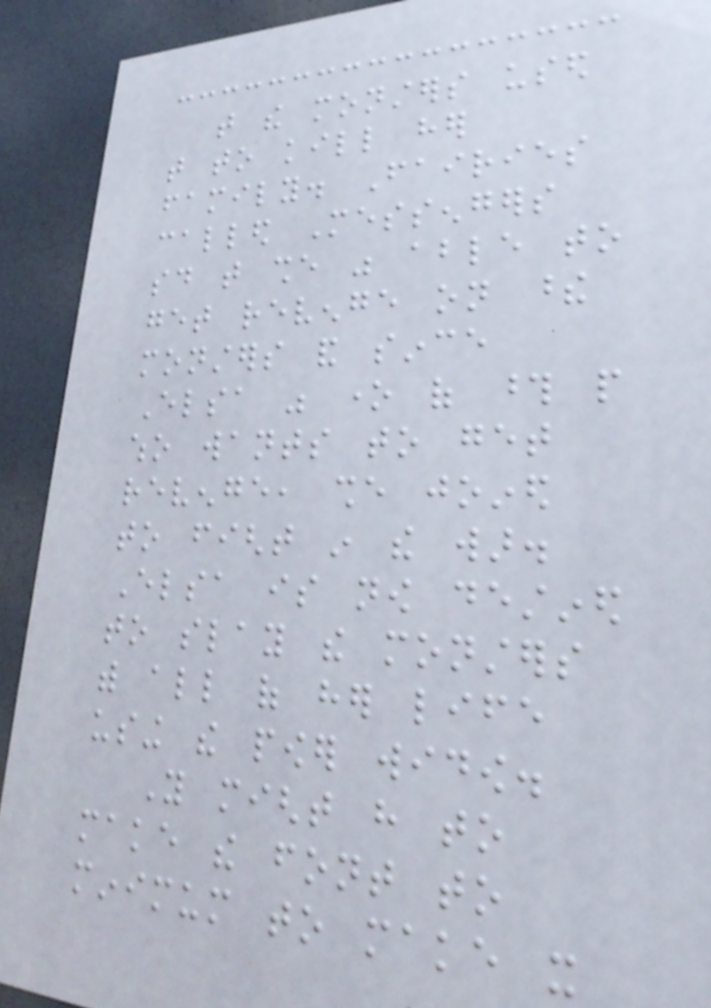that the monsters used
that to kill her
family. Fairies
called Messengers
said that she was able to
get revenge on these
monsters and since
Elsa was one of those people
who wants to get
revenge, she joined
to fight in the war.
Elsa is now destined
to slay the monsters
with all of her life
using the power widow.
You might have to
make the font to
minimum to make it
